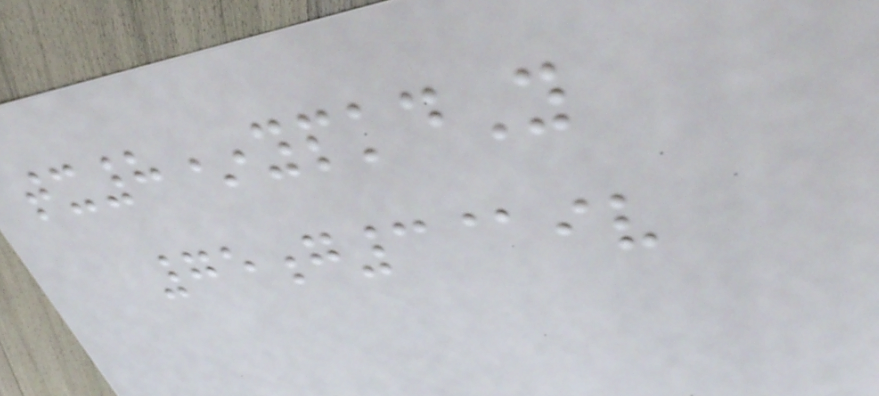tx8*ypkdY
75g3@iv
